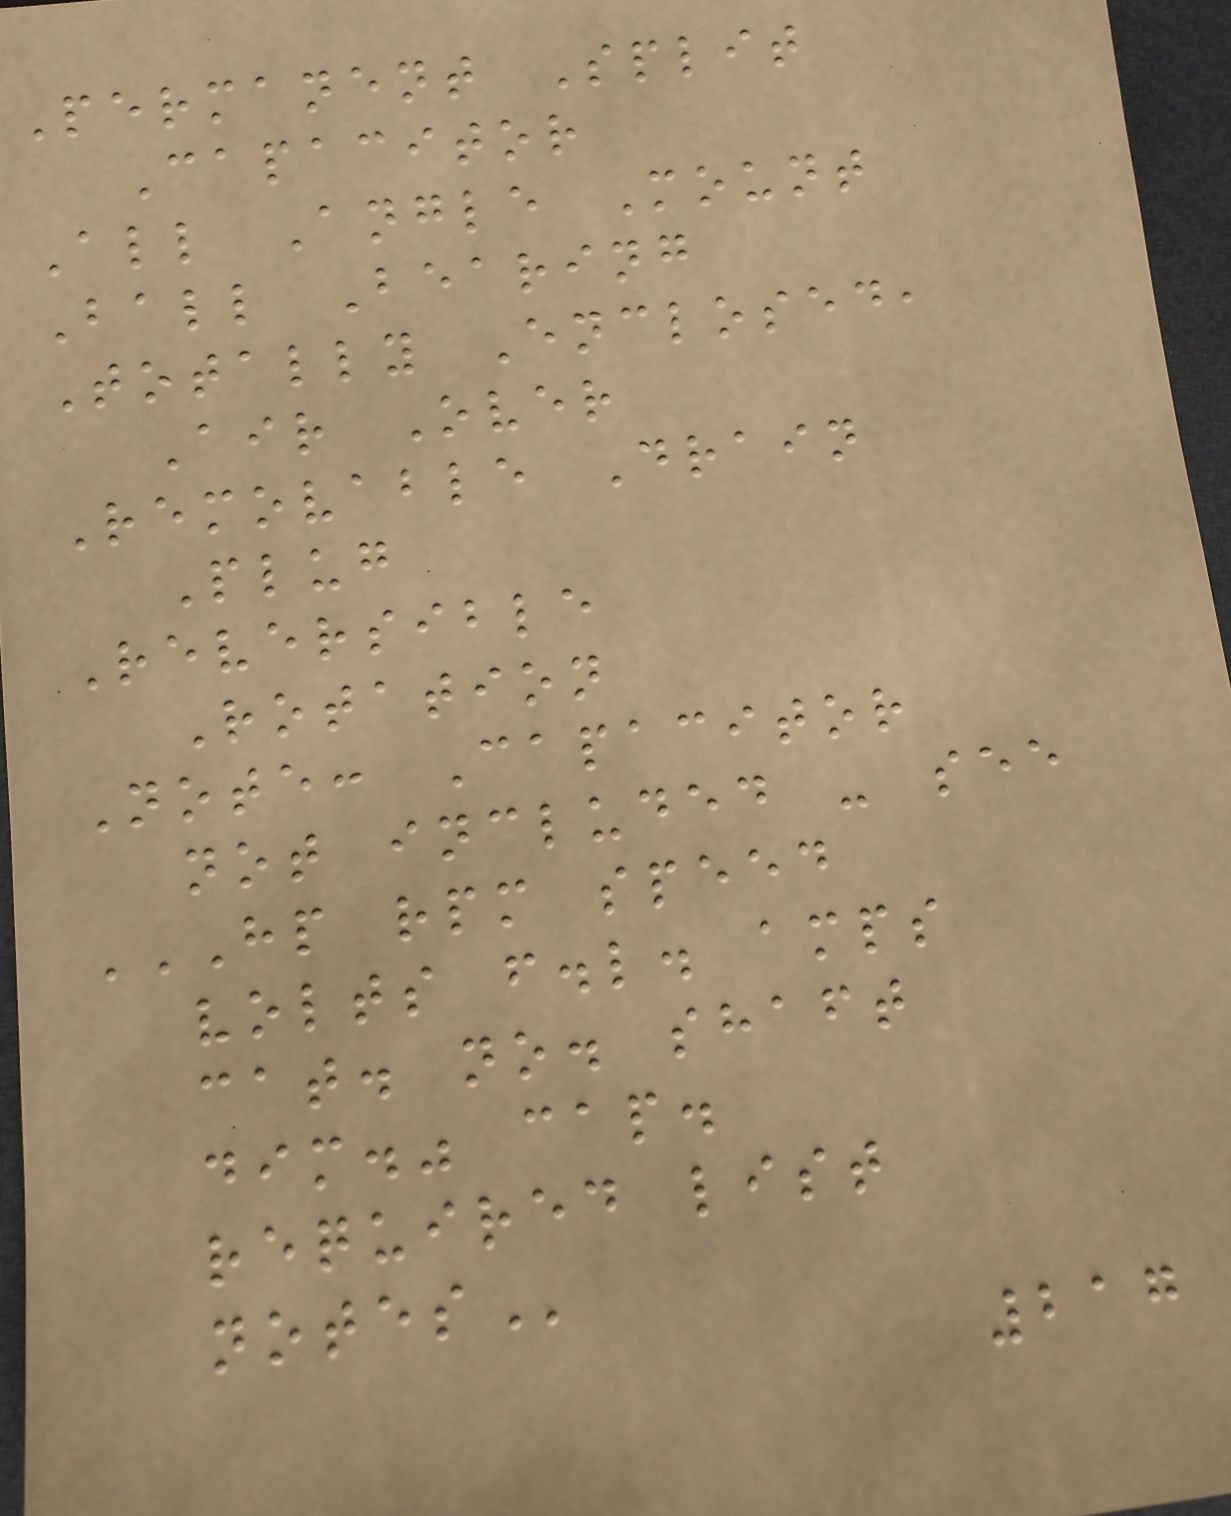Permanent Split
Capacitor
All Angle Mount
Ball Bearing
Totally Enclosed,
Air Over
Removable Drain
Plug
Reversible
Rotation
Note: Capacitor
not included - see
HP RPM SPEED
VOLTS F.L. AMPS
CAT. NO. SHAFT
DIM." CAP.
REQUIRED LIST
NOTES
217
